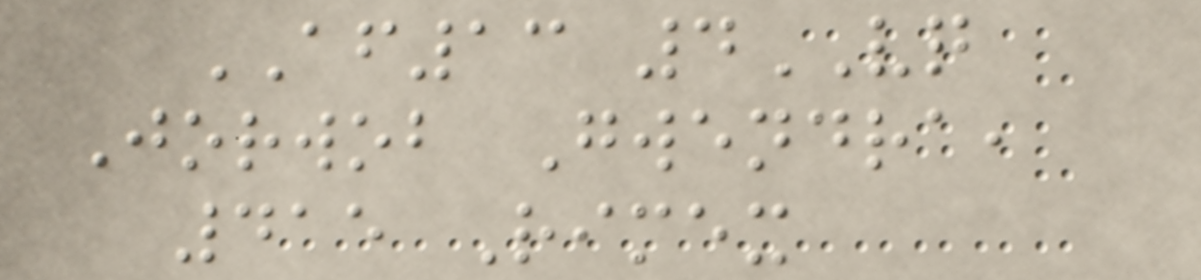AF13 4VQ
Jorwob Gwendra,
415 Rimex
